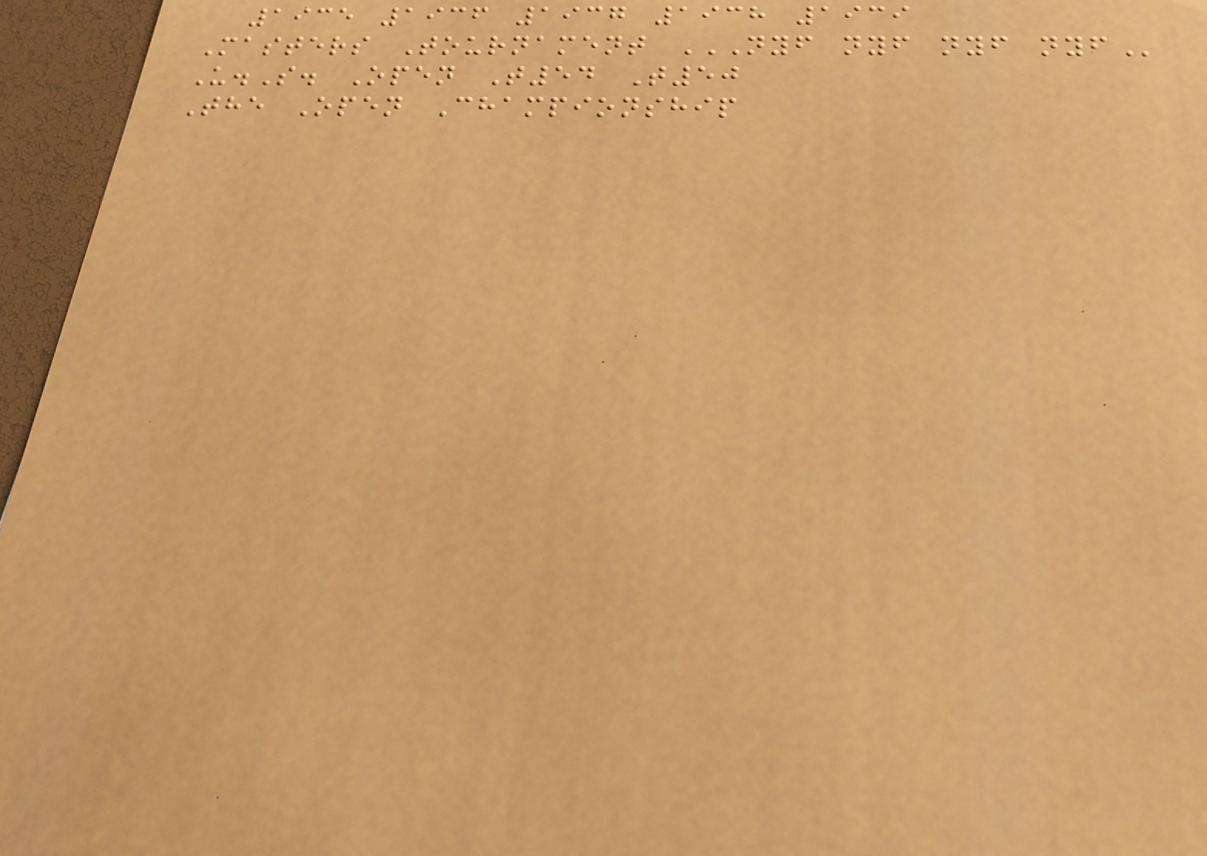1935 1936 1937 1938 1939
Masters Tournament NYF NYF NYF NYF
U.S. Open T54 T50
The Open Championship
